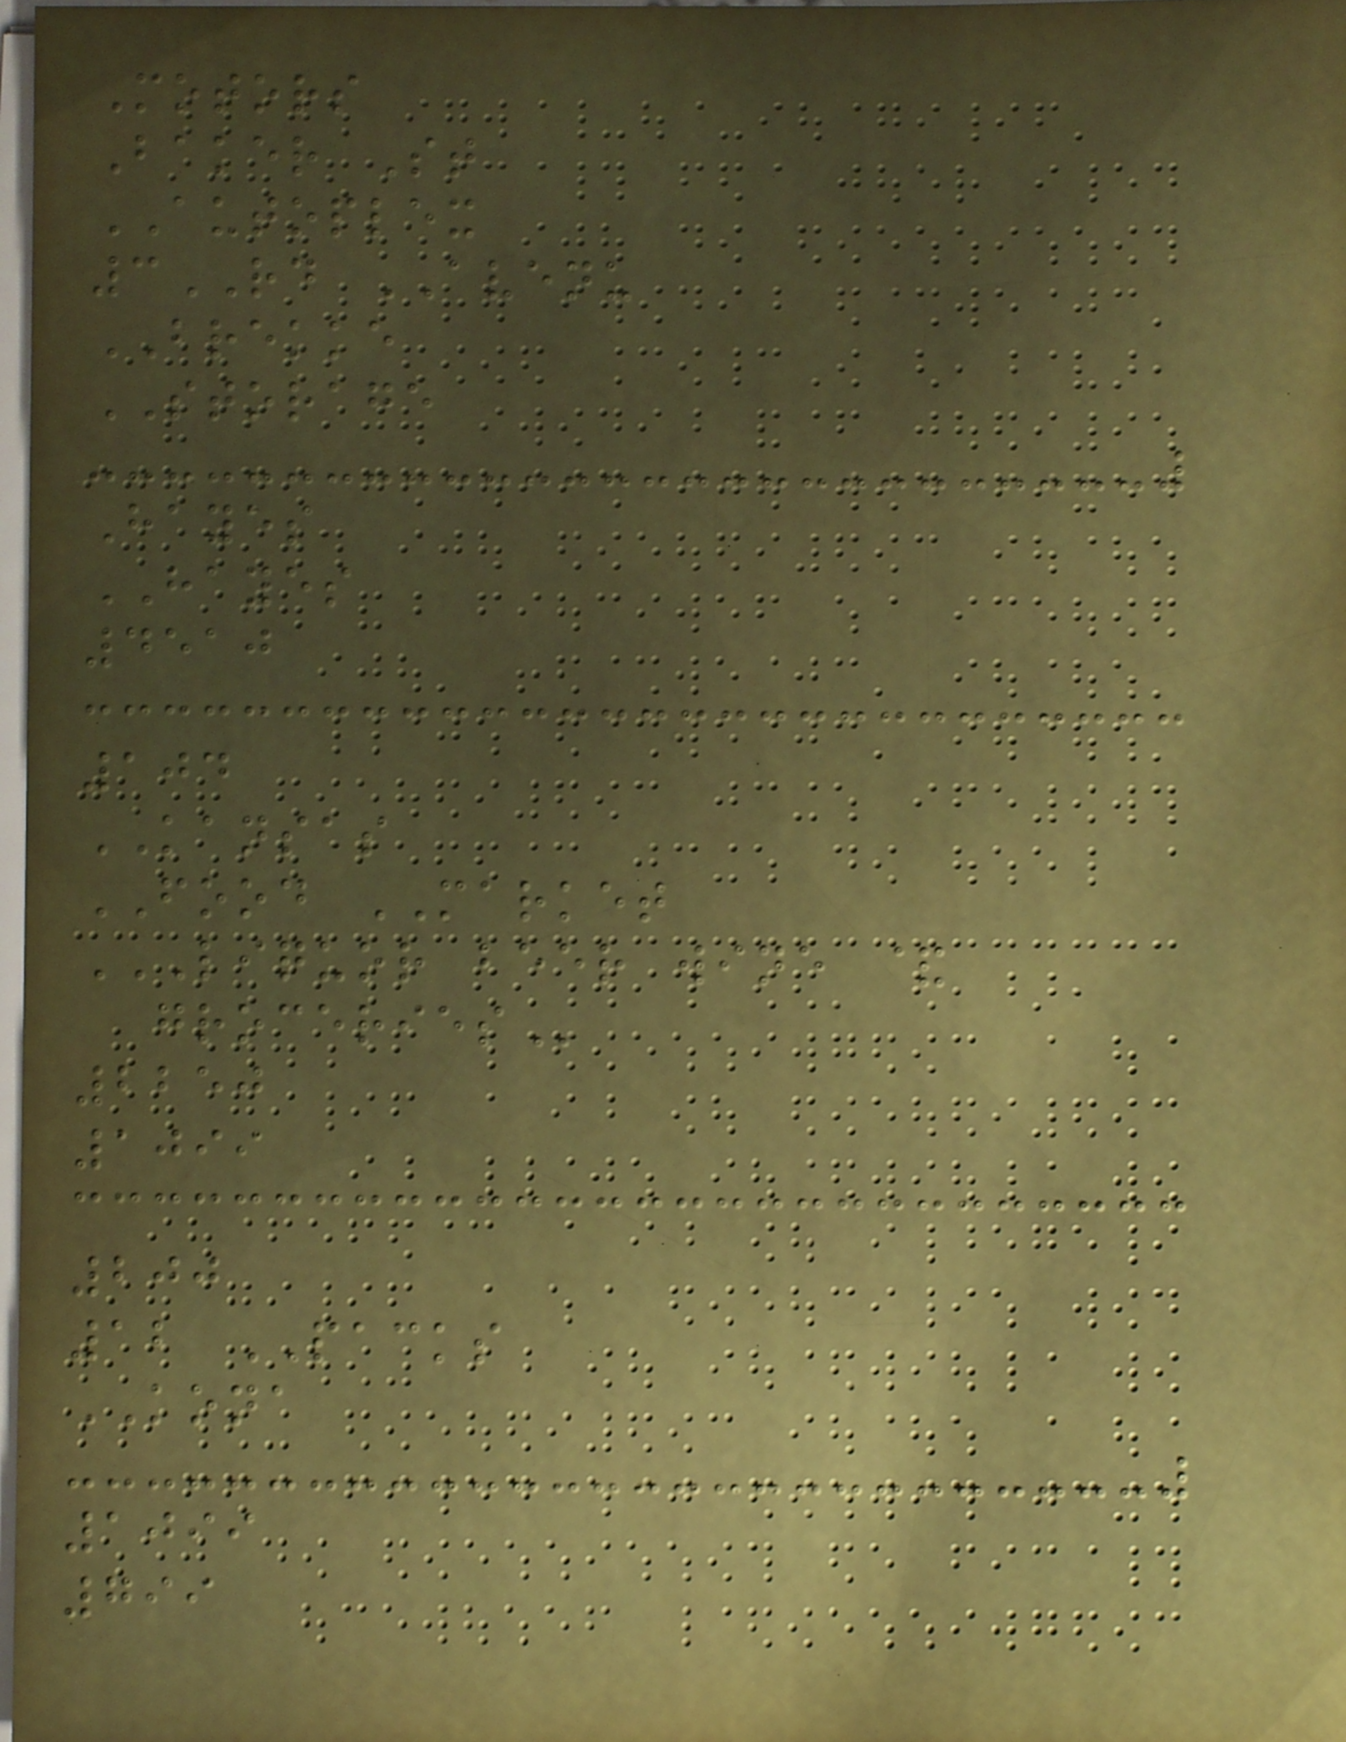Motors
Baker St
AUTOPLEX
3RD AVENU
BREKKE
STORAGE
Hayes
HAYES
4510
104
KANSAS
FOOD MARKET
LIQUOR BEER WINE &
GROCERIES
2250
1099
200
12 PACKS
KONA
1099
799
